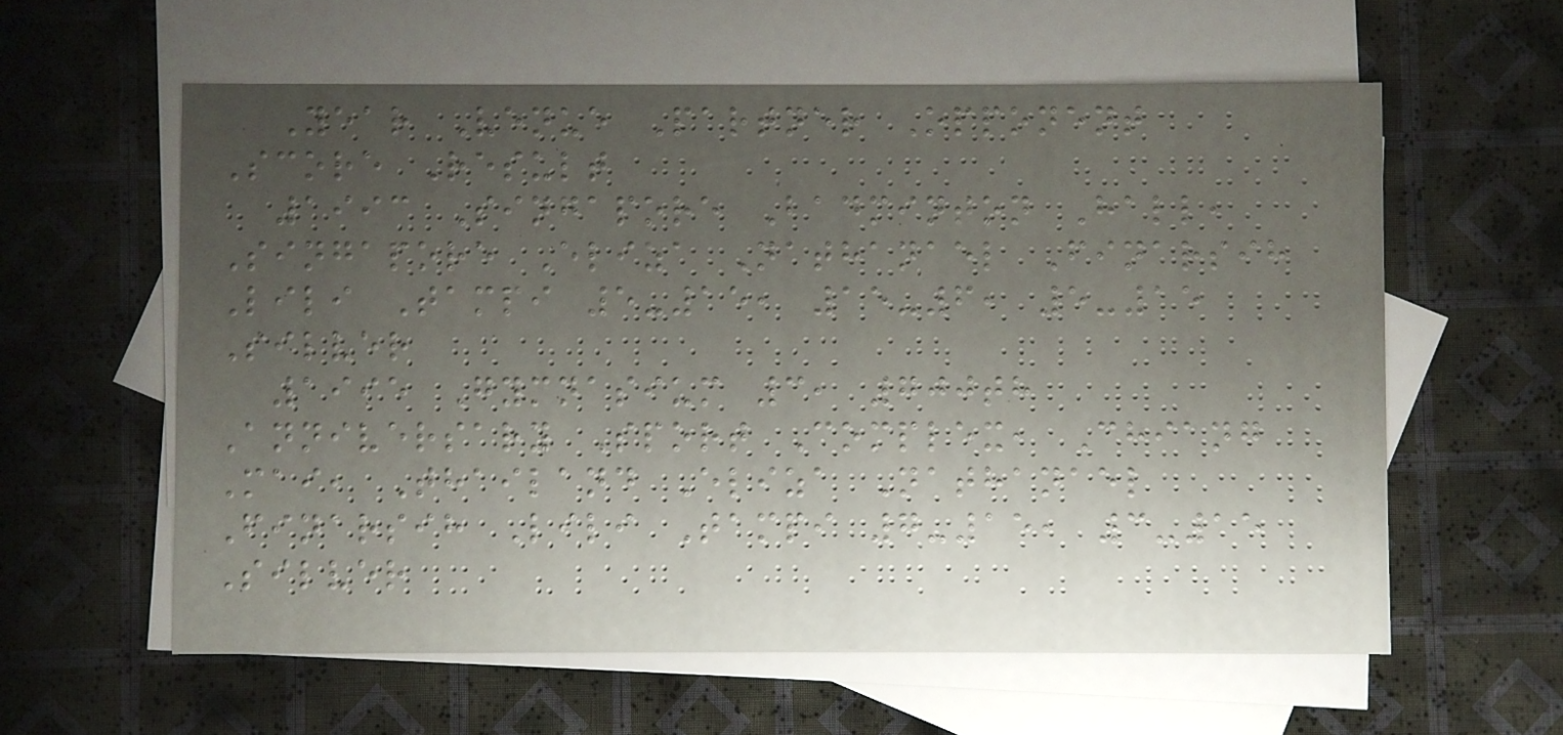Year Venue Partner Opponent
Score Result
1993 Singapore Badminton Hall,
Singapore Eliza Nathanael Finarsih
Lili Tampi 5-15, 15-6, 5-15
Silver
1995 Gymnasium 3, 700th
Anniversary Sport Complex, Chiang
Mai, Thailand Eliza Nathanael
Finarsih Lili Tampi 7-15, 3-15
Silver
